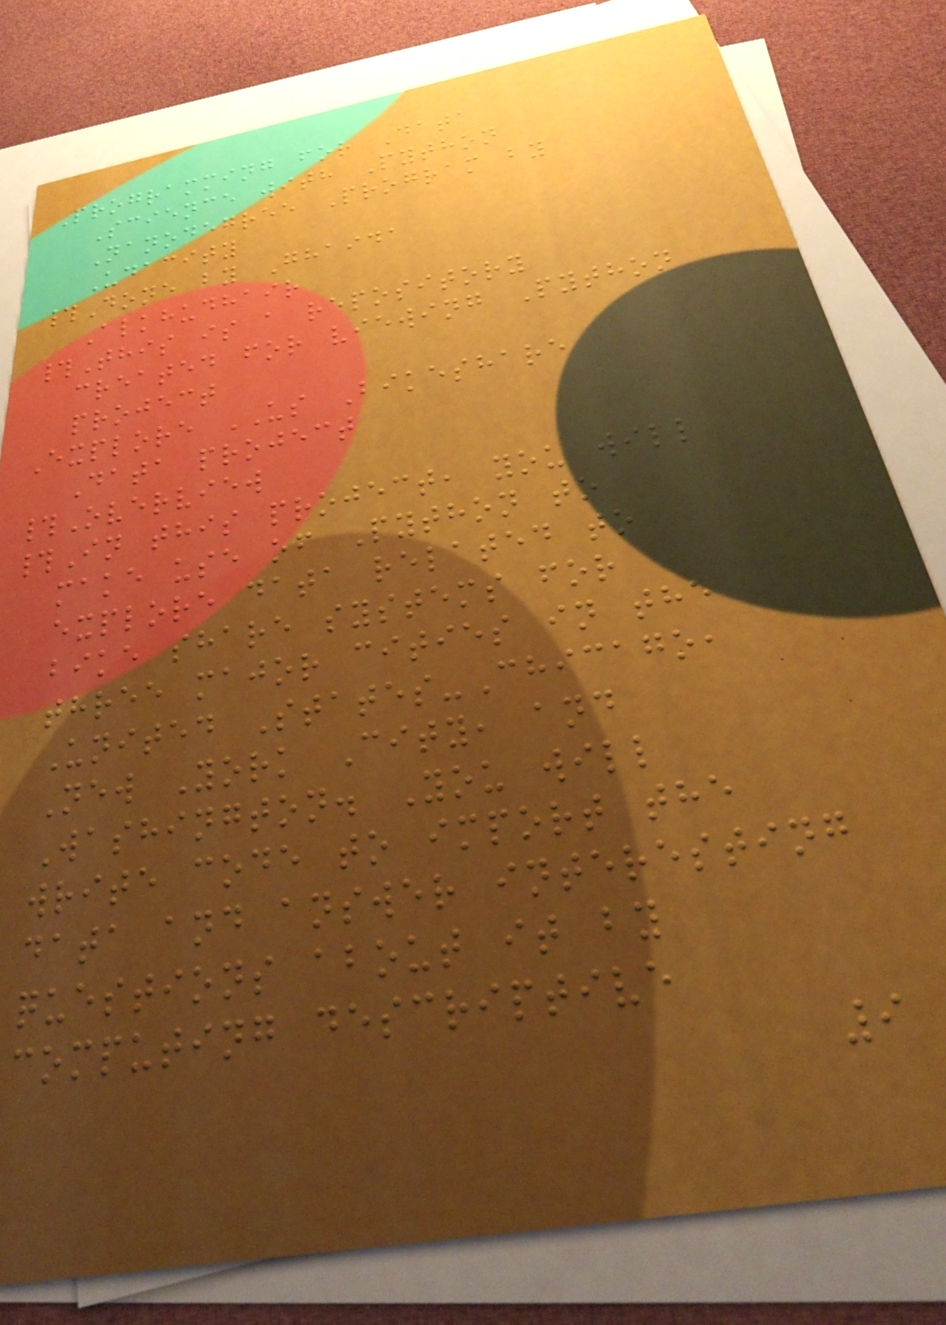Programming for Data
Science with Python
Nanodegree Program by
Udacity
#Done by Ghaida
Alkhudhair
#This is a repository
created for viewing Python
project
Explore US Bikeshare
Data project
#Overview
#In this project, you will
make use of Python to
explore data related to
bike share systems for
three major cities in the
United States-Chicago,
New York City, and
Washington. You will
write code to import the
data and answer interesting
questions about it by
computing descriptive
9
